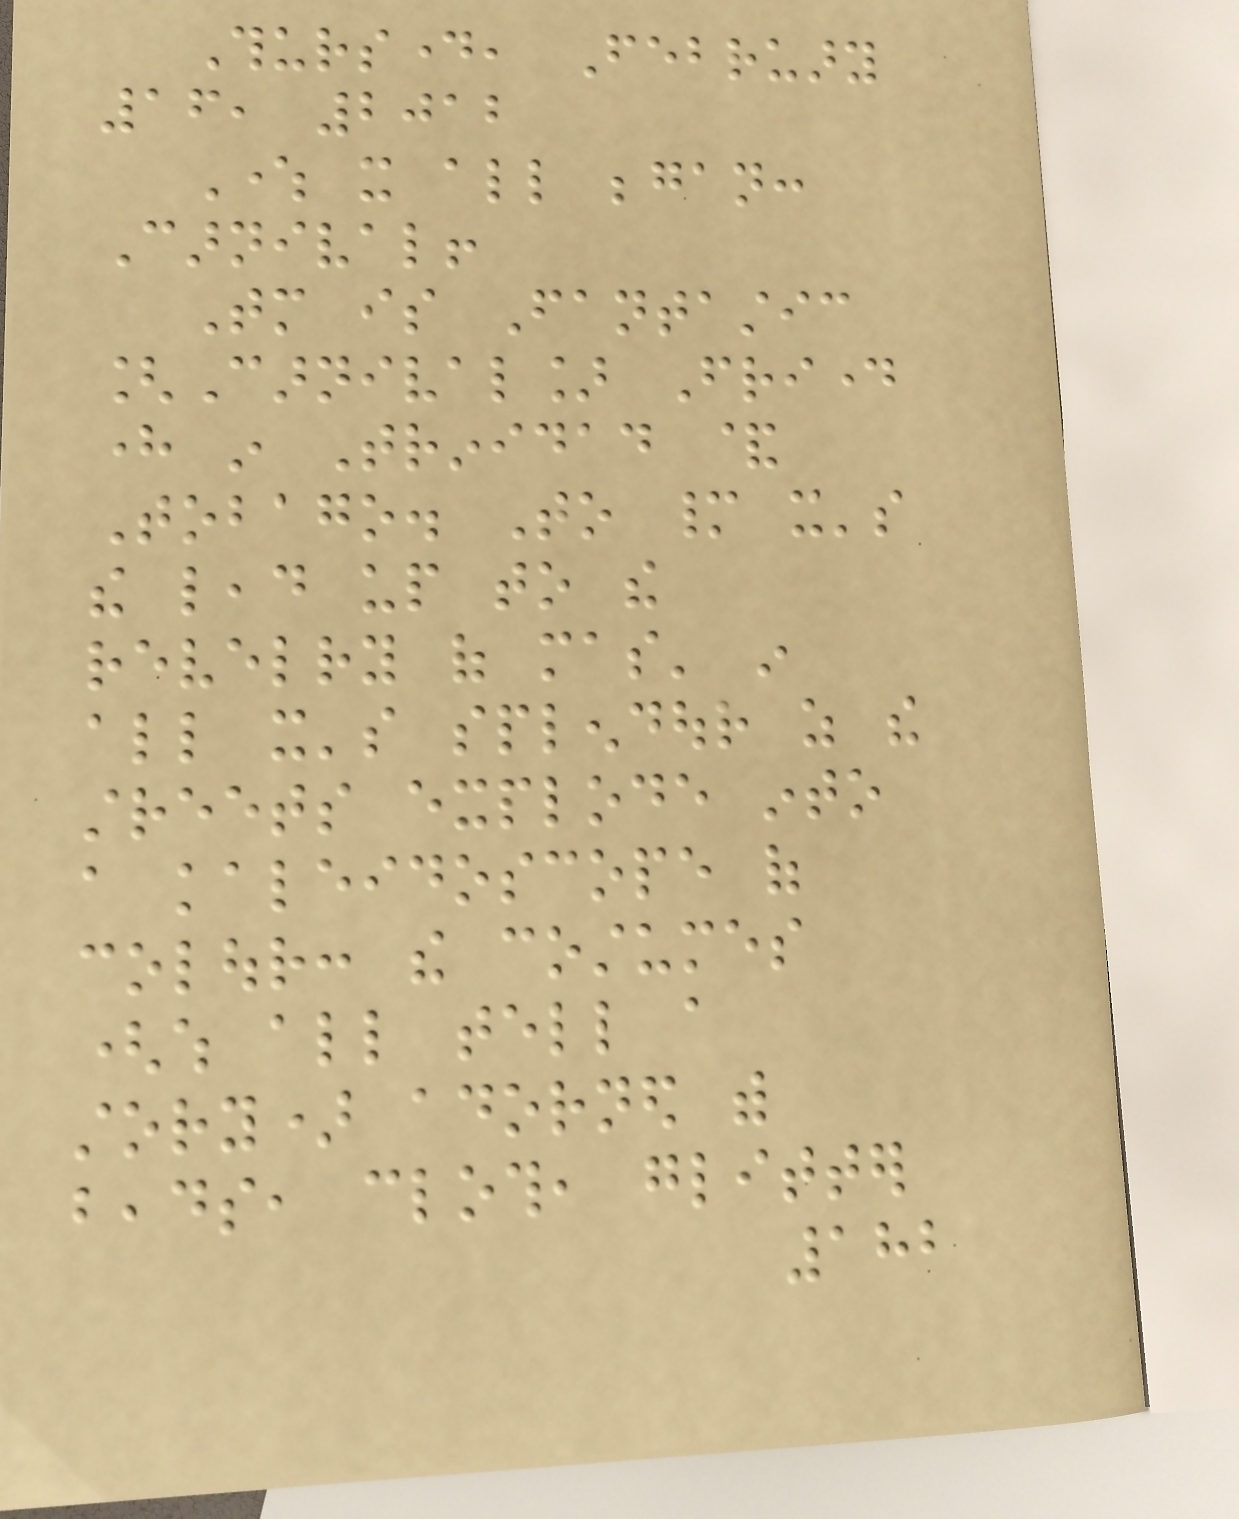Thursday, February
16, 2012
Where it all began:
Carnival!
Tomorrow is Fantastic
[Carnival] Friday
here in Trinidad &
Tobago. To many it's
the lead up to the
revelry of mas' in
all it's splendour as the
streets explode into
a kaleidoscope of
colour: the costumes
(which all tell a
story) adorned with
beads, cloth, glitter
182
